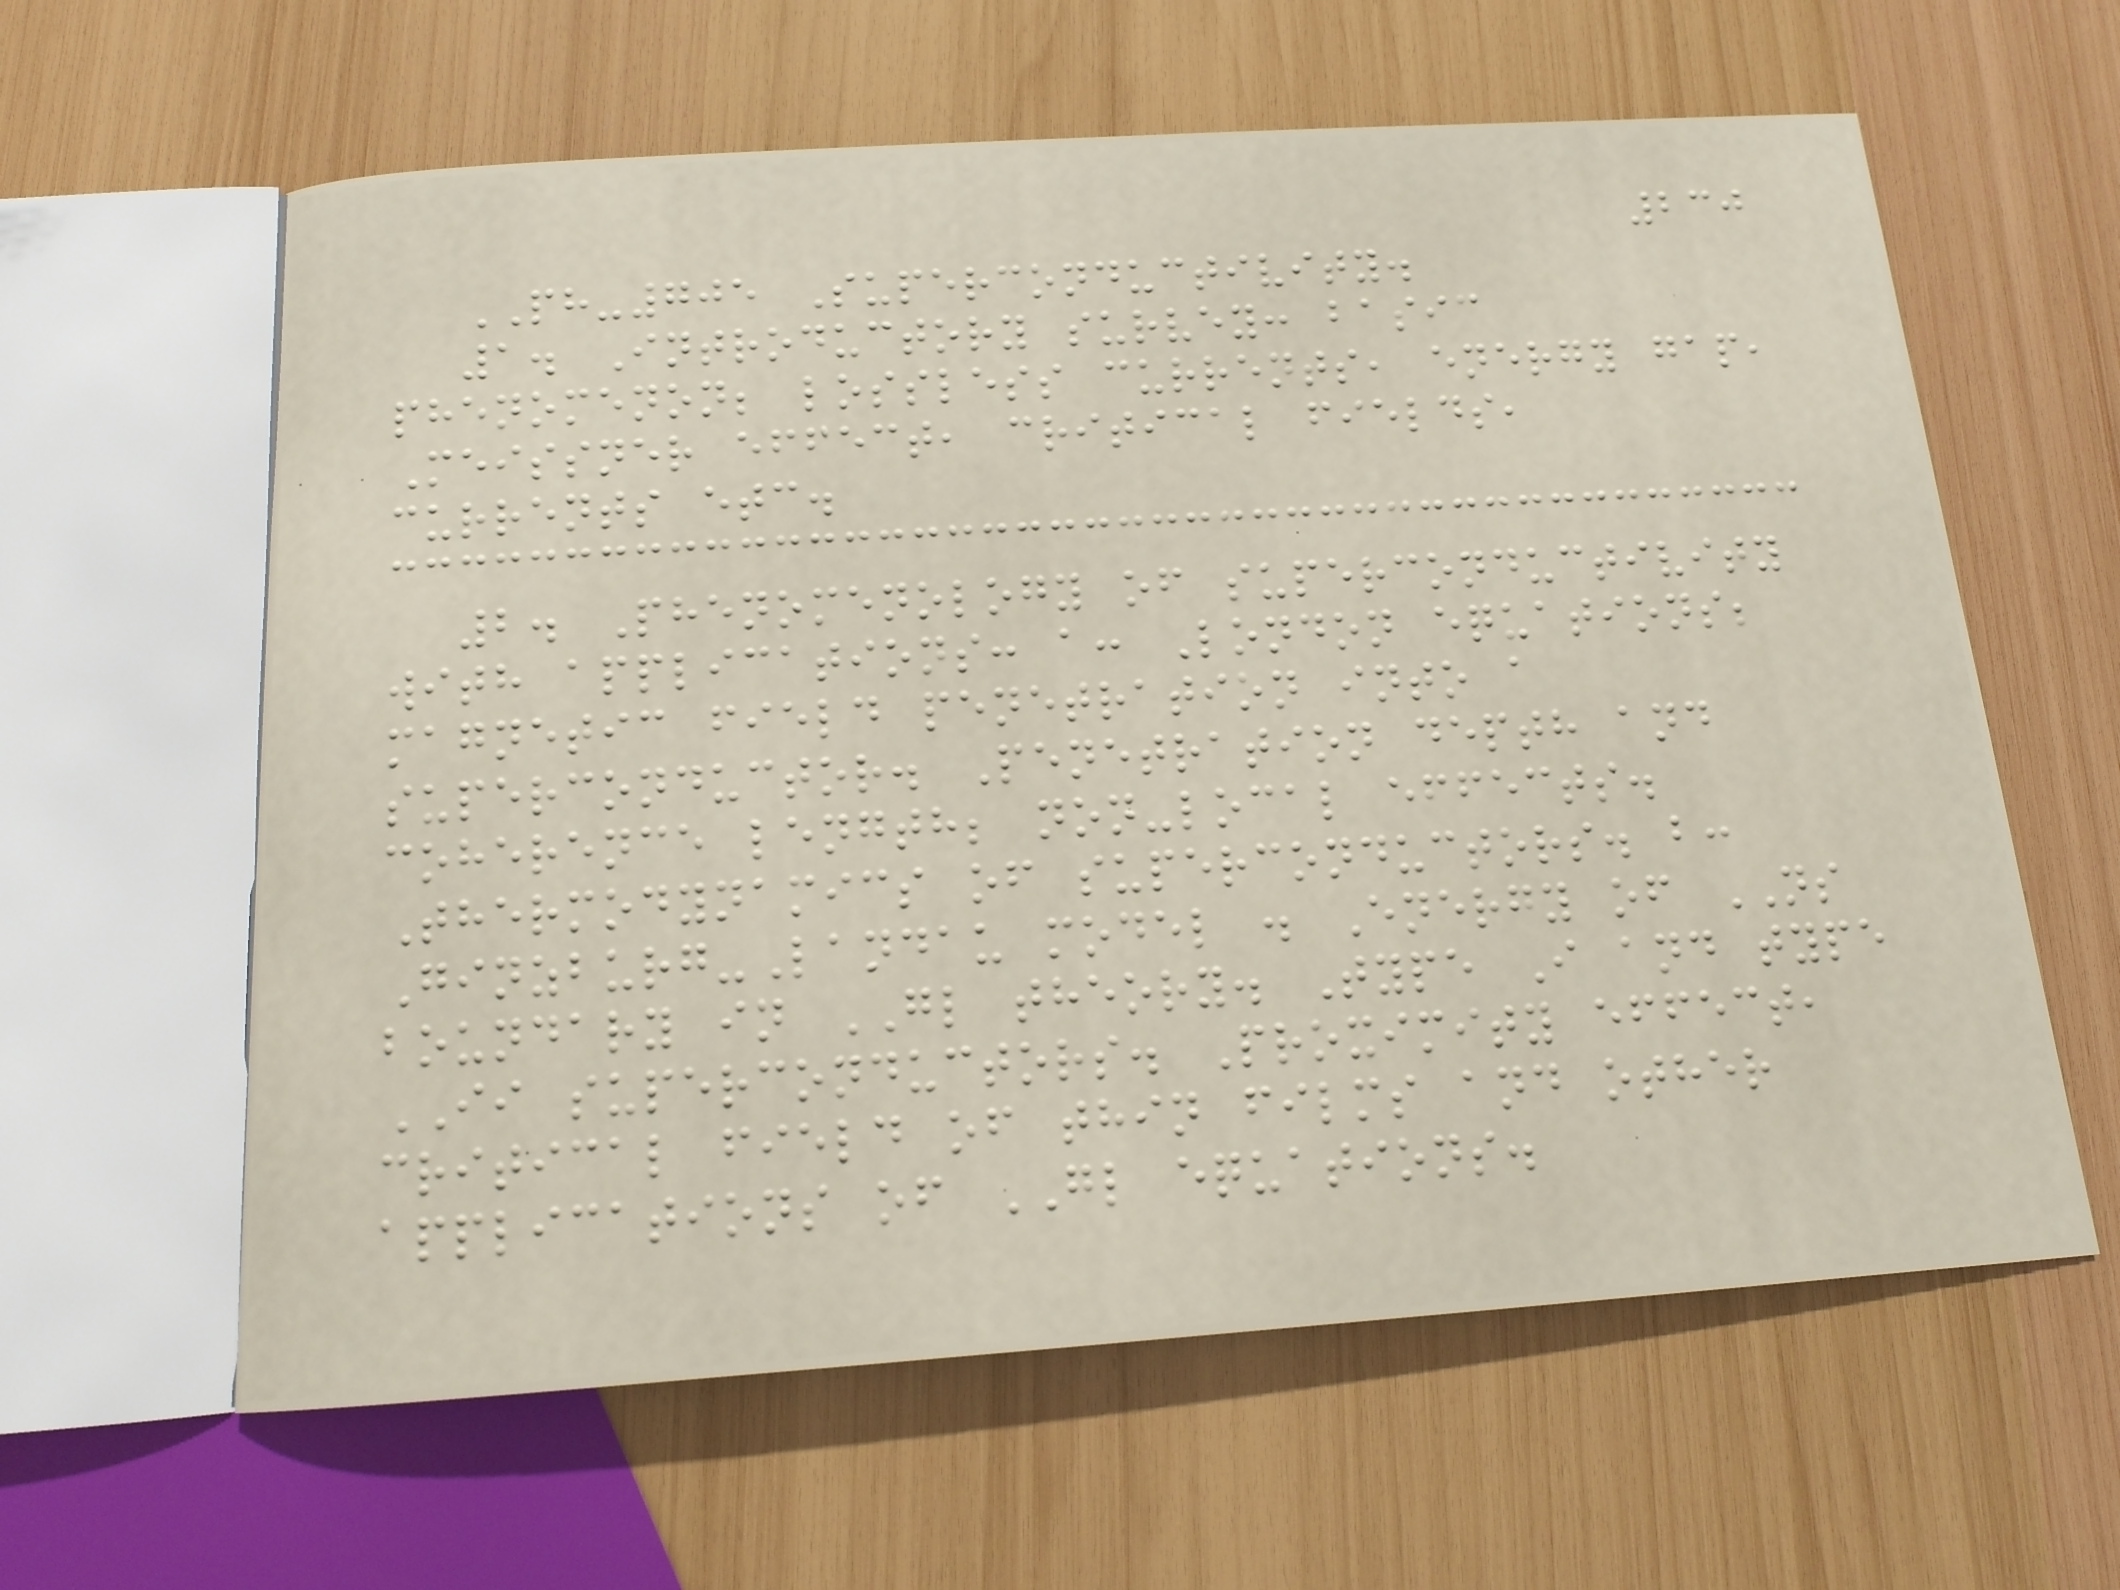230
PH-705 Superconductivity.
1. Introductory survey: basic
phenomenon; lossless currents, energy gap,
Meissner effect, critical fields,
currents etc.
2. Phenomenology of superconductivity
with applications: a: London equations;
magnetic field penetration into a
superconductor. Penetration depth and
coherence length; non-local effects.
Thermodynamics of superconductors. b:
Ginzburg-Landau model . Energy of NS
boundary in GL theory. Type I and type
II superconductors. Proximity effect,
critical field of thin films and other
applications of GL equations.
